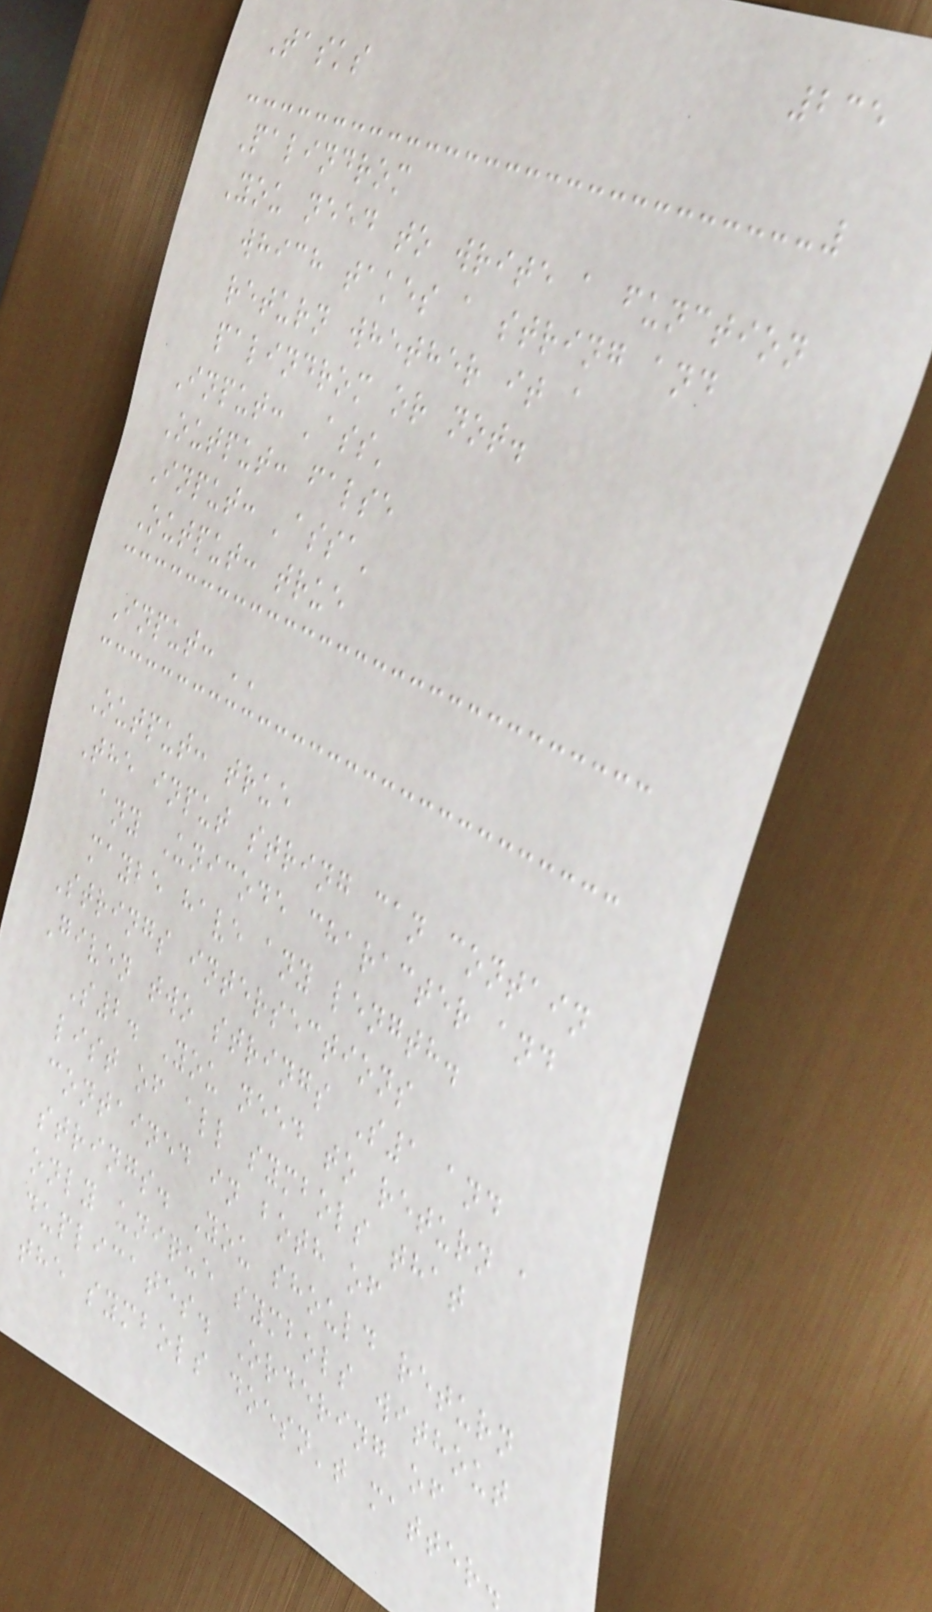235
Tasks
Palindrom
You need to write a function
which takes a string and
return whether it a
palindrom or not.
Input: 'ass'
Output: false
Input: 'assa'
Output: true
Input: ''
Output: true
The input string can contain
any Unicode character and
maybe have any length.
Strings intersections
Given two strings S1 and
S2. You need to return a
list of all symbols that
contained in both of
strings. You should return
only unique symbols without
duplicates. Ordering of
the symbols doesn't matter.
